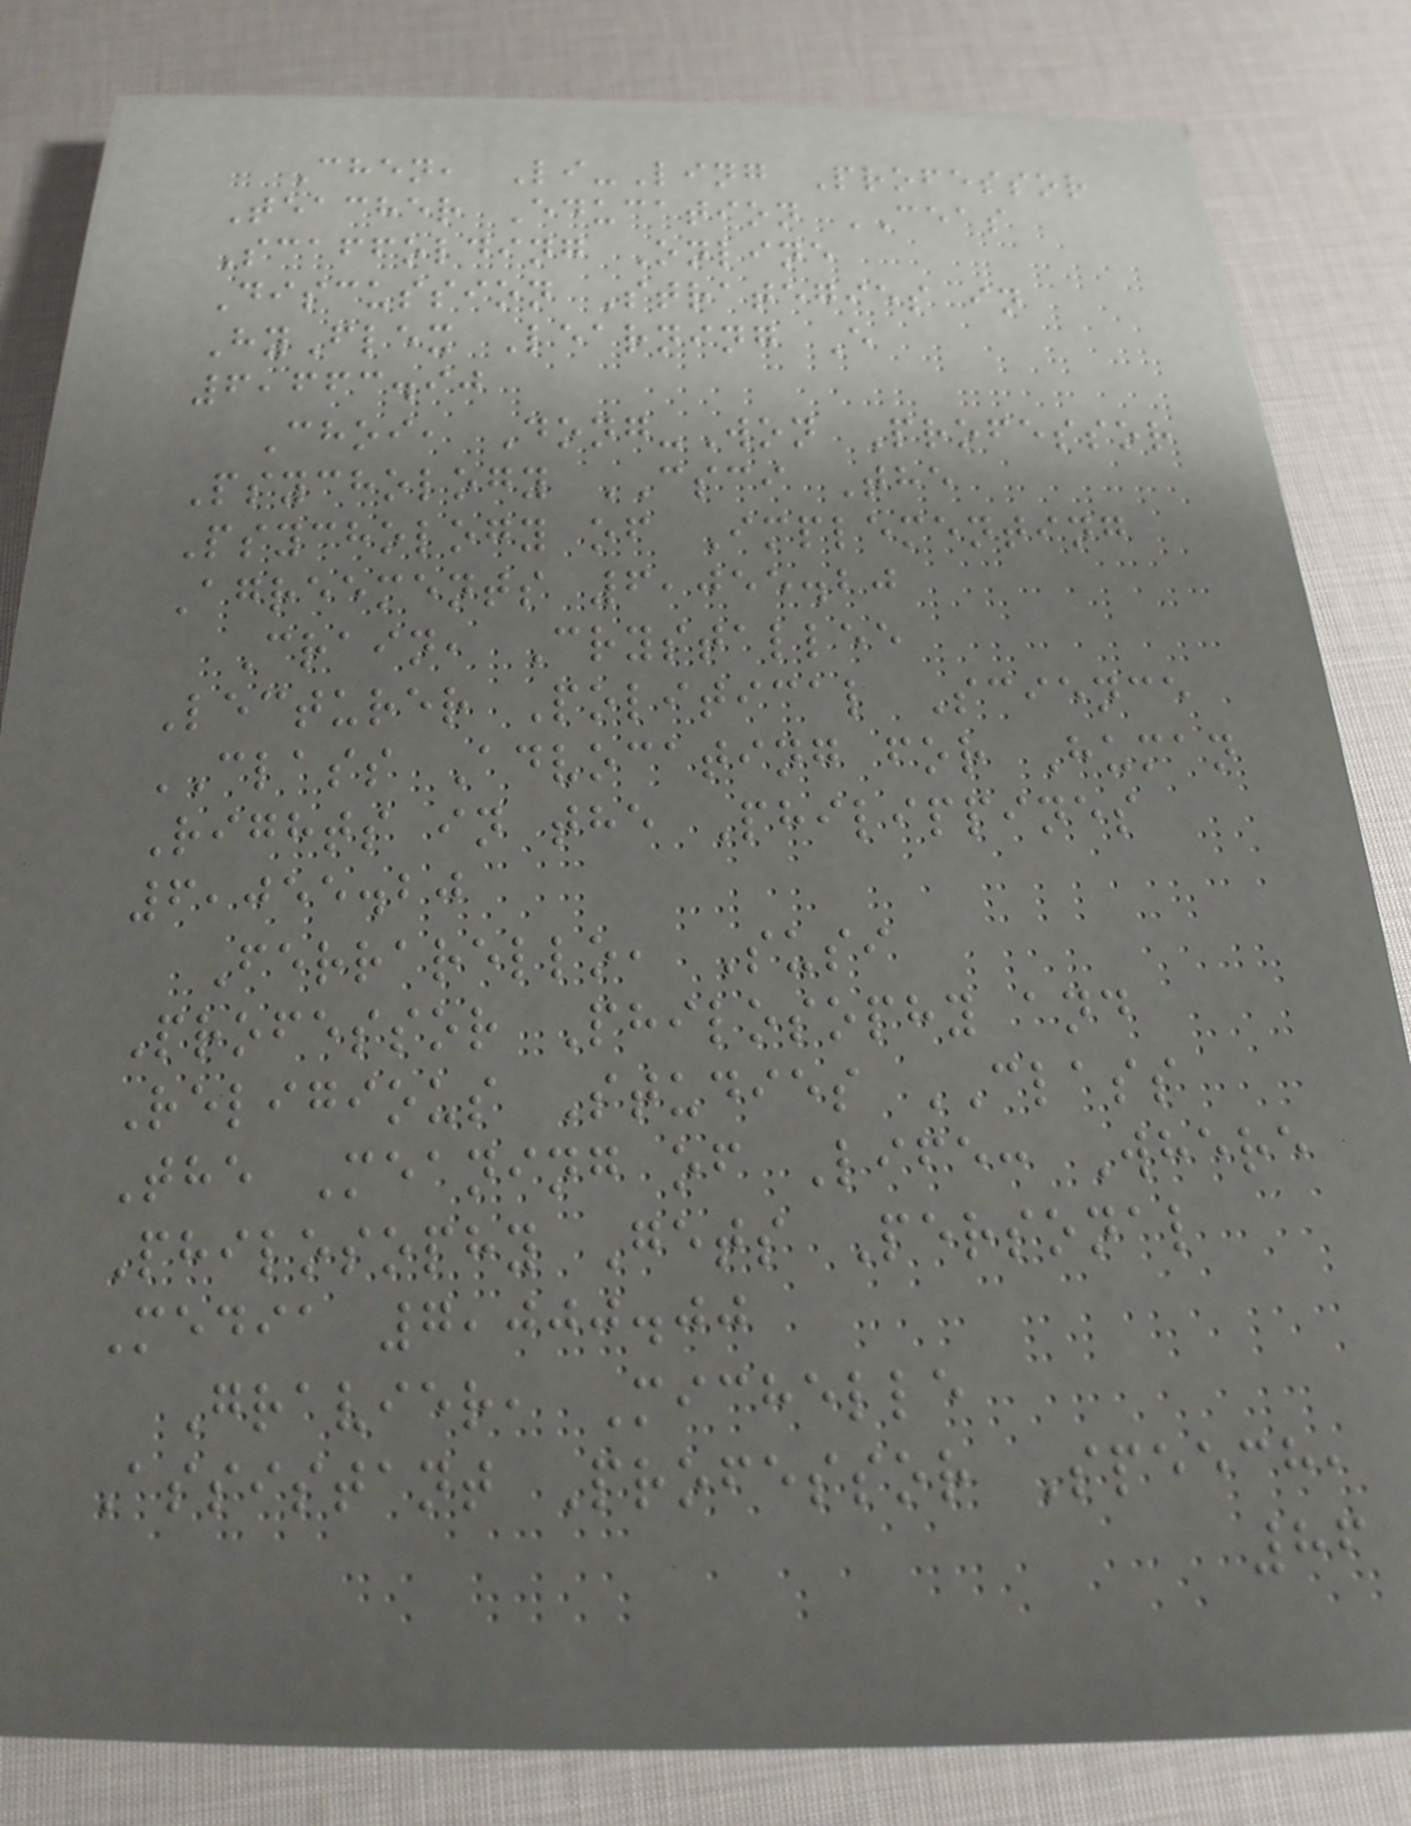Chen, Li-Ling Professor
Teacher Education CEAS
Scaffolding Online
Discussion Strategies in
HyFlex Learning E
6,663.90
Choi, Dong-Won Professor
Psychology CSCI The
Psychology of Implementing
Agreements 6,055.20
Crain, Crystallee
Lecturer Political Science
CLASS Advocating for Human
Rights in the Philippines
6,055.20
Ferrarello, Susi
Professor Philosophy and
Religious Studies CLASS
The Meaning of Life: Where
Philosophy Gets Personal
Media 7,000.00
Gravier, Michelle
Assistant Professor Speech,
86
